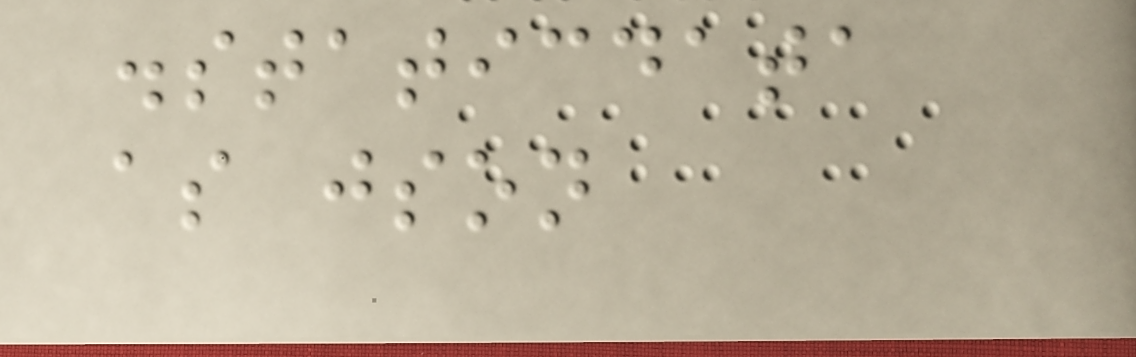.staticdata
as json
